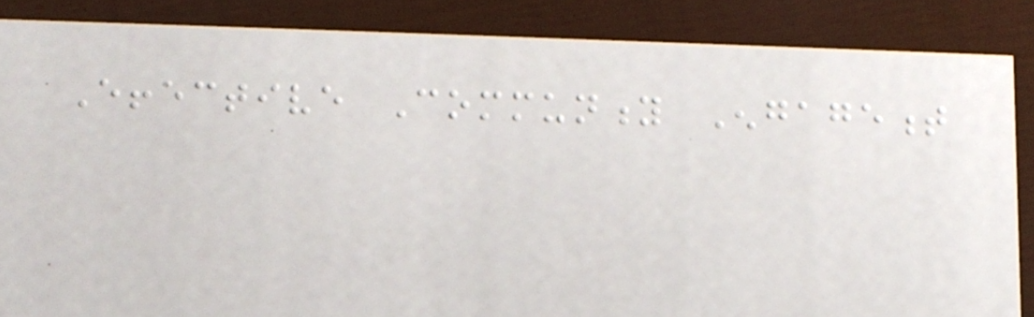Effective Community Engagement
